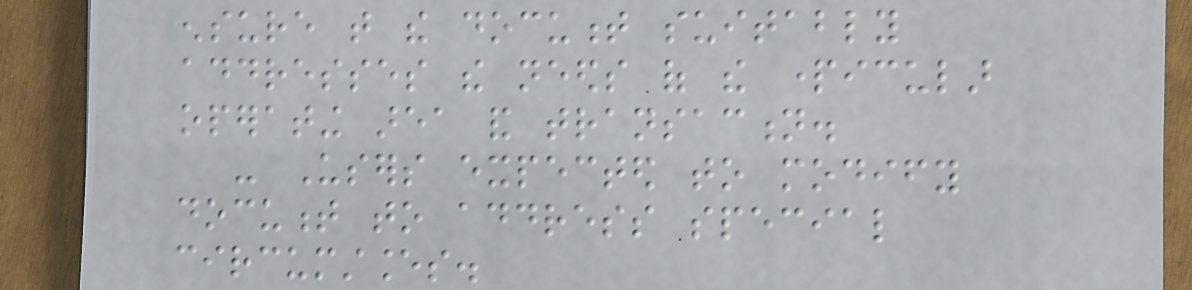ensure that the document suitably
addresses the needs of the particular
operating area and transaction.
- Users expected to modify
document to address special
circumstances.
